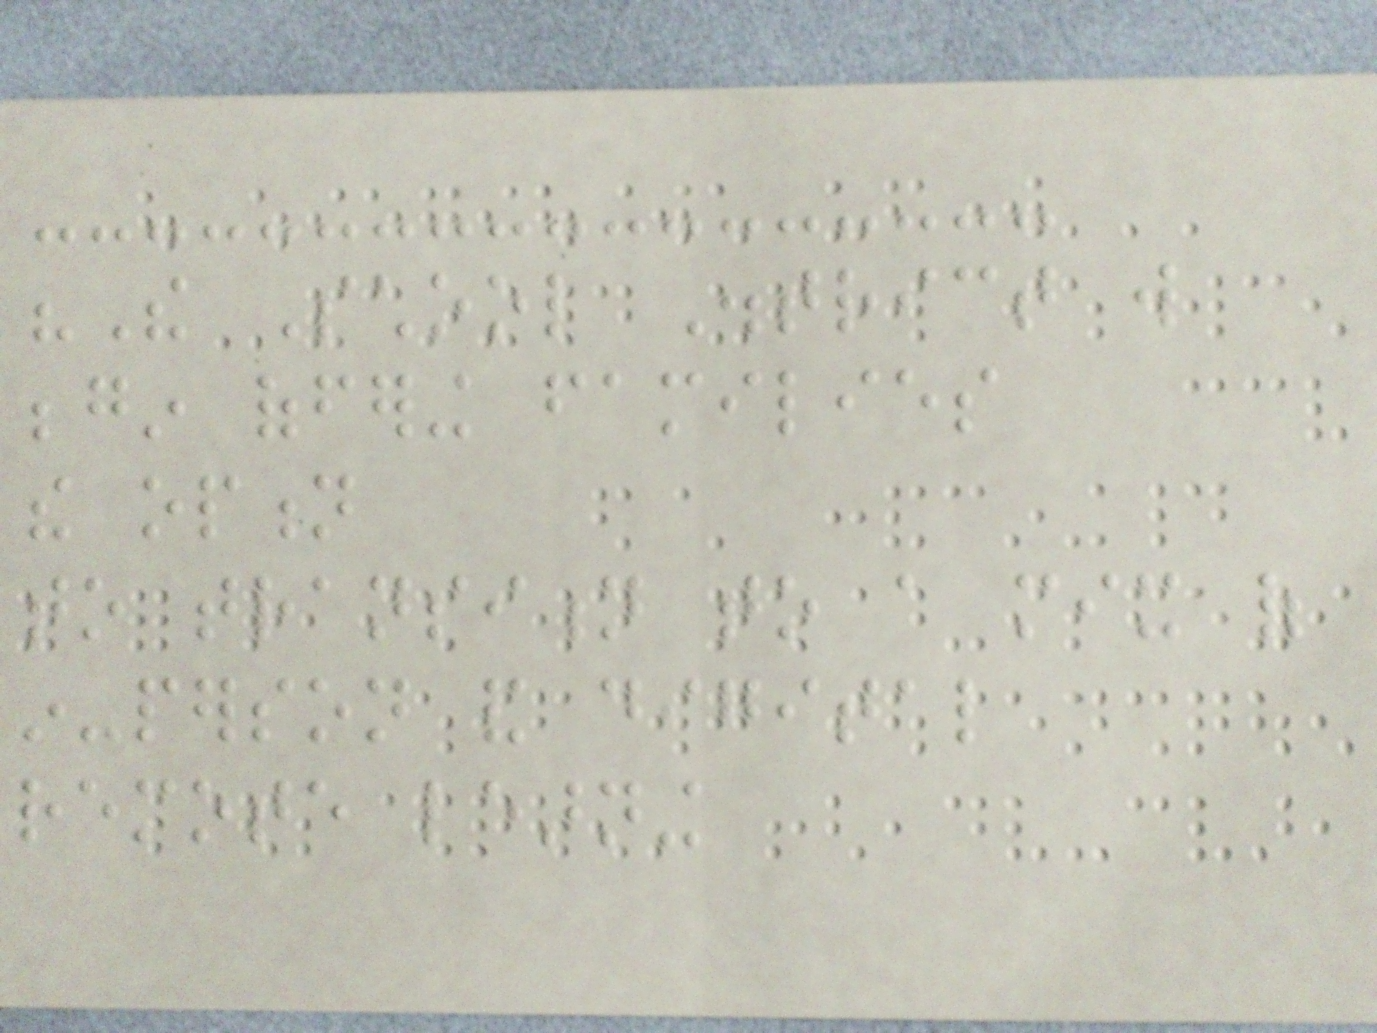"The School District will
begin offering families
the option
to transition to a mix of
in-person and digital
remote learning
